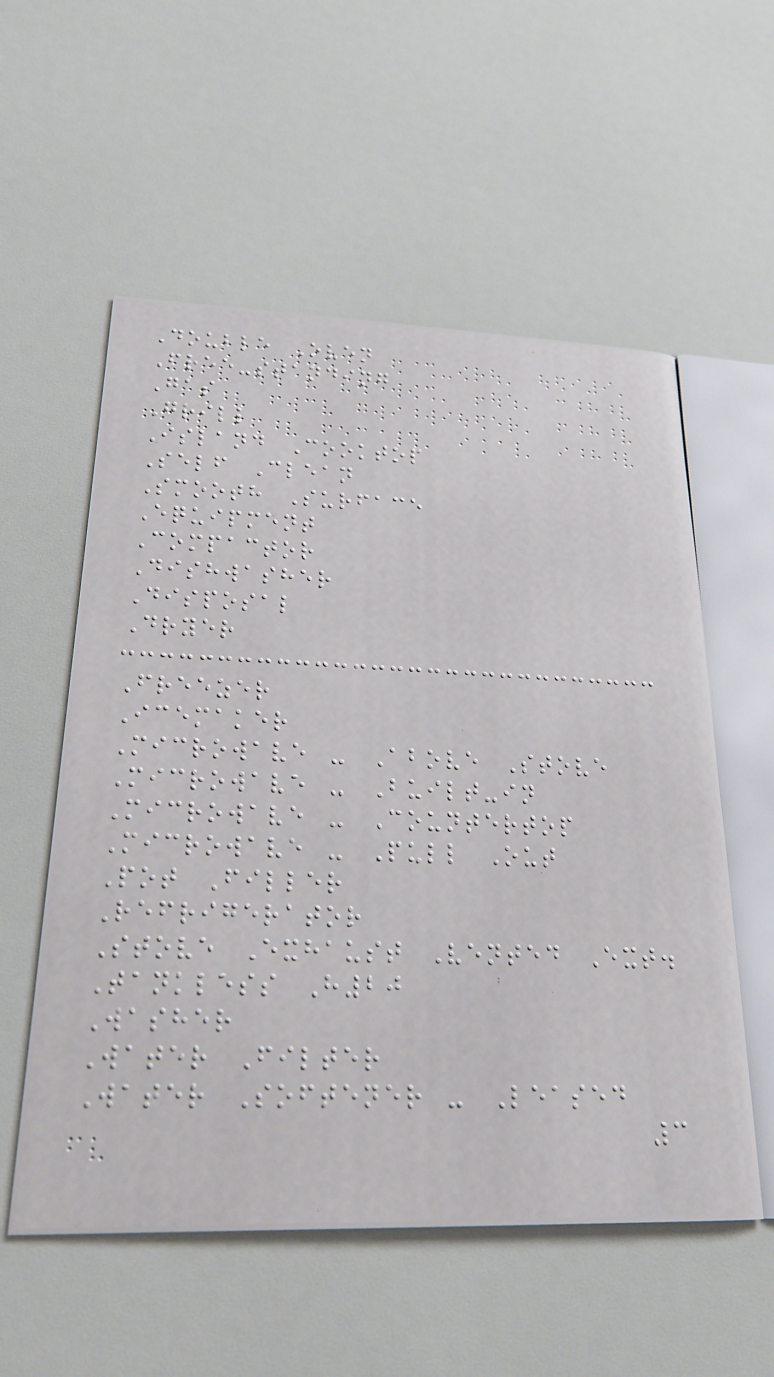Double Oven
Free-standing
Gas
Grill
Island Cooktop
Self Clean
Smooth Surface
Equipment
Compactor
Dishwasher
Disposal
Dryer
Freezer
Icemaker
Microwave - Above Stove
Microwave - Built-in
Microwave - Countertop
Microwave - Pull Out
Pot Filler
Refrigerator
Stove Exhaust Vented Ext.
Tankless H20
Washer
Water Filter
Water Softener - Leased
3
